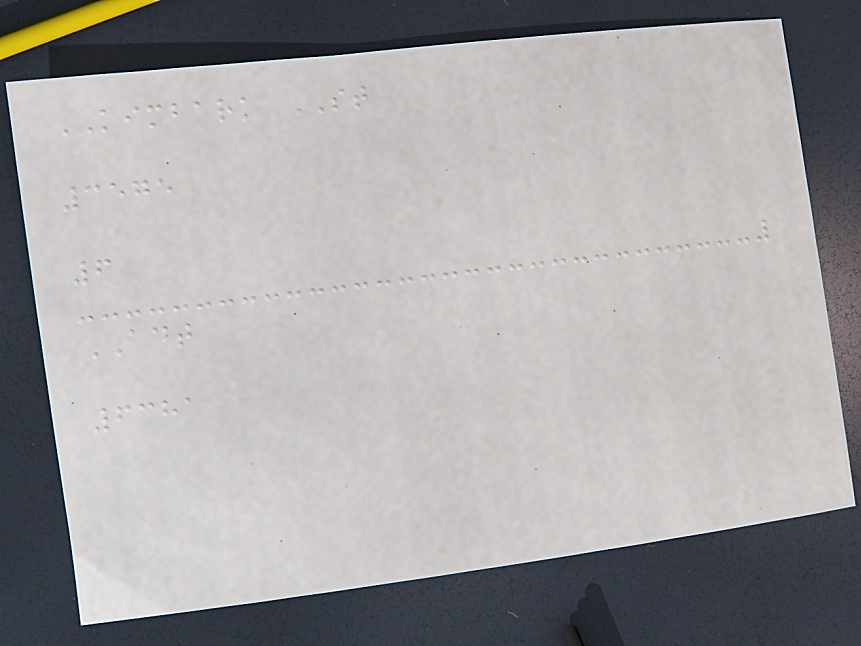KIMBARK ST
3575
6
ADT
6381
